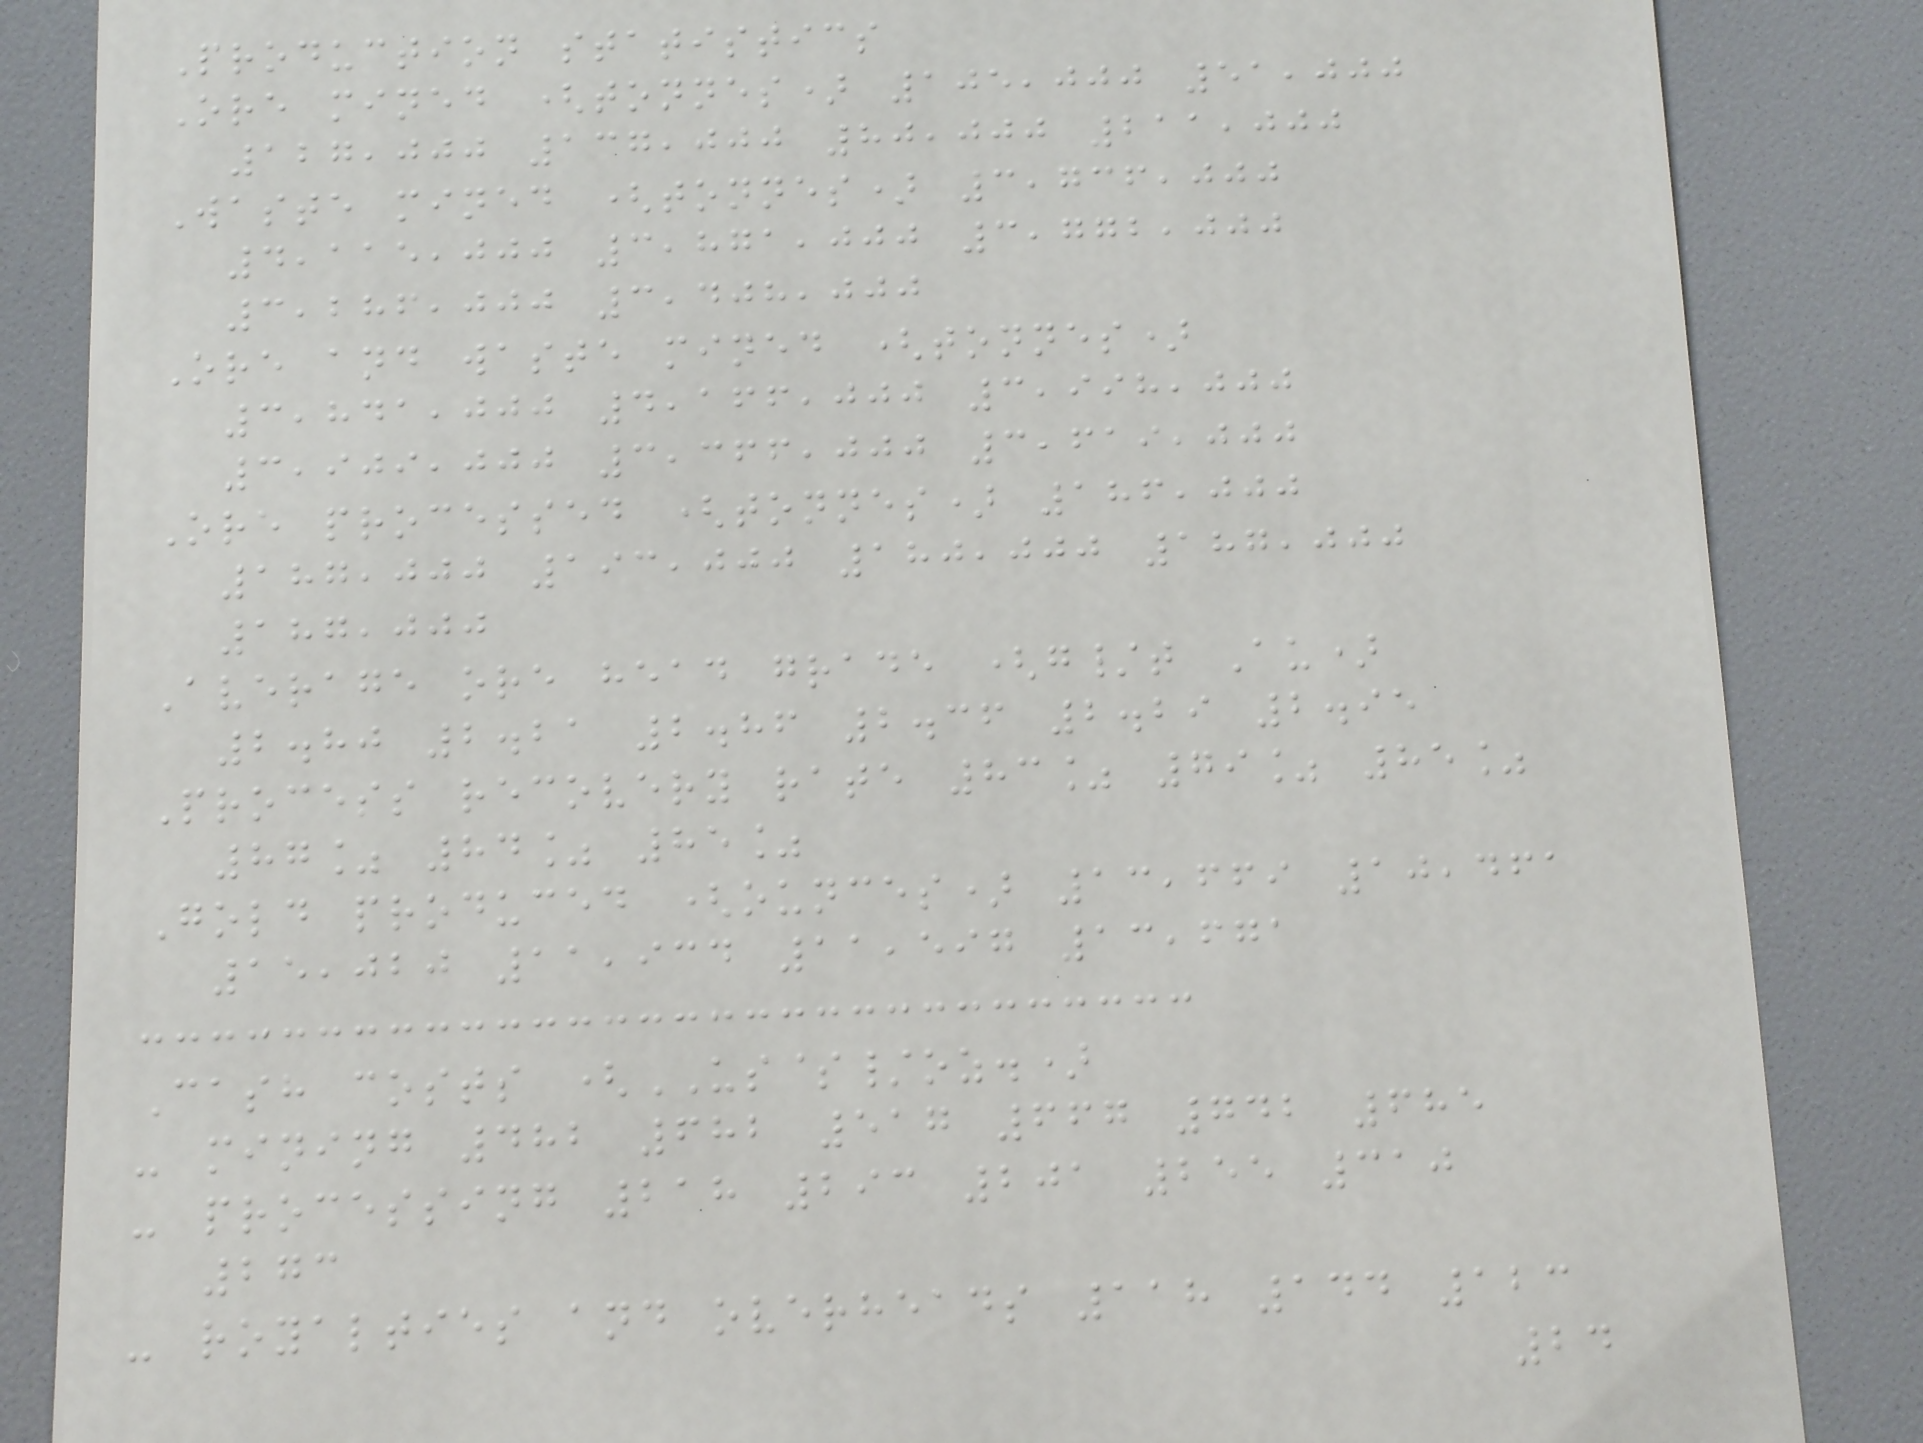Production statistics
Ore mined (tonnes) 105,000 51,000
127,000 137,000 80,000 211,000
Waste mined (tonnes) 3,736,000
4,115,000 3,871,000 3,772,000
3,286,000 3,408,000
Ore and waste mined (tonnes)
3,841,000 4,166,000 3,998,000
3,909,000 3,366,000 3,619,000
Ore processed (tonnes) 186,000
187,000 193,000 180,000 187,000
187,000
Average ore head grade (g/t Au)
2.80 2.21 2.86 2.36 2.29 2.95
Process recovery rate 83% 79% 85%
87% 84% 85%
Gold produced (ounces) 13,669 10,461
15,020 11,934 11,597 13,671
Cash costs (US$/oz.)
- mining 482 682 517 667 742 685
- processing 218 293 201 255 310
273
- royalties and overheads 118 144 123
24
